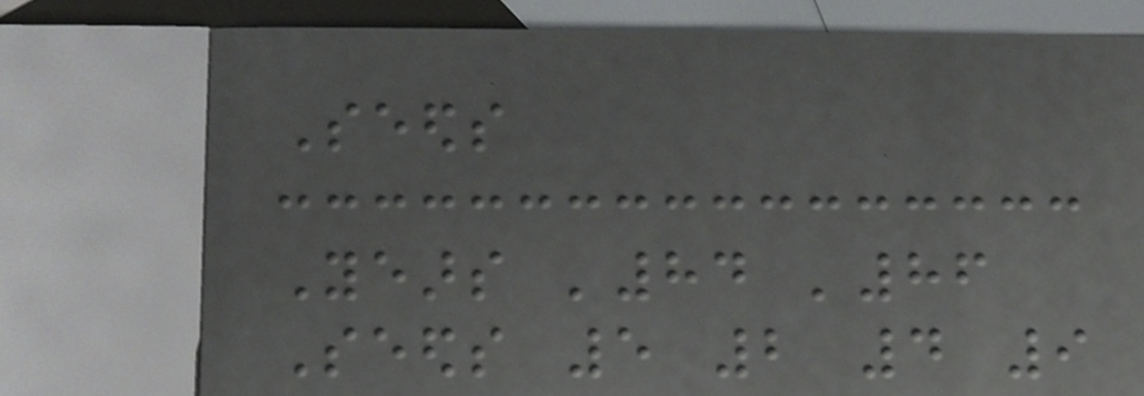Seeds
Years '84 '86
Seeds 5 2 4 9
